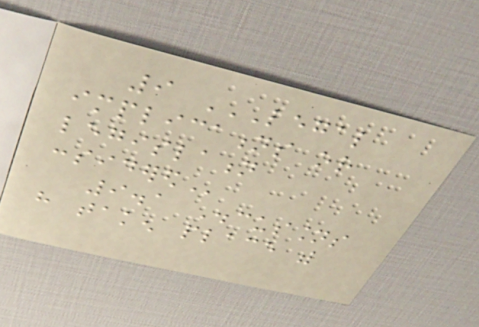9 LEGAL
IMPLICATIONS OR
LEGISLATION
CONSIDERED
9.1 Discussions
have taken place with
